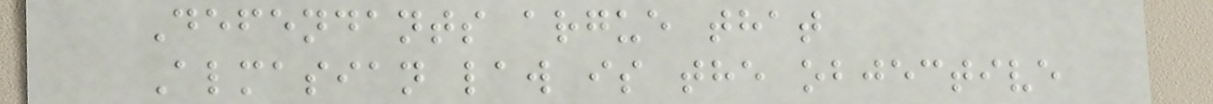Defendants argue that
Almasian law is the objective
